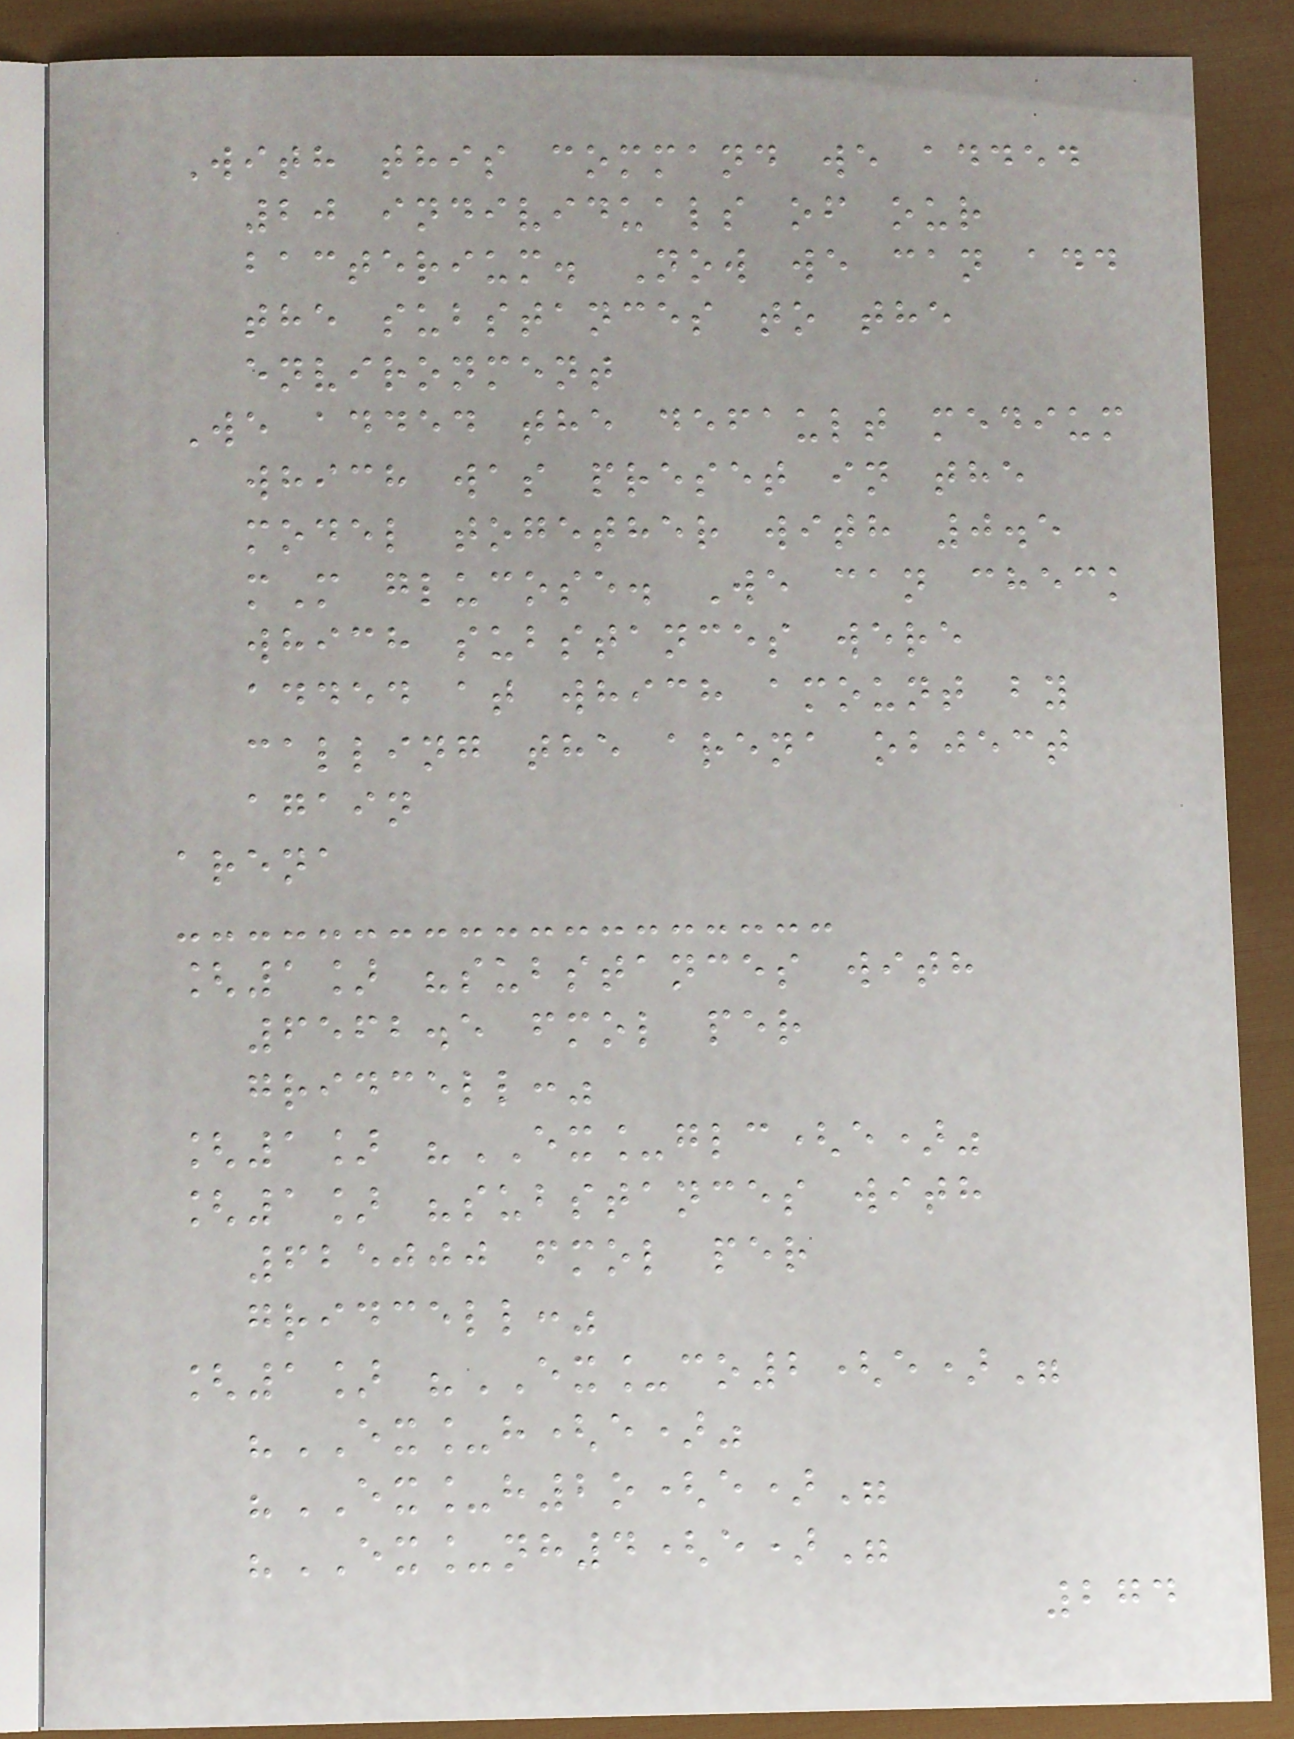With this command we added
20 individuals of our
bacterium. Now we can add
the substances to the
environment
We added the default medium
which was preset in the
model together with 0.5
mM glucose. We can check
which substances were
added at which amount by
calling the arena object
again
arena
[1] "substances with
6562.5 fmol per
gridcell:"
[1] "EX_glc(e)"
[1] "substances with
625000 fmol per
gridcell:"
[1] "EX_co2(e)"
"EX_h(e)"
"EX_h2o(e)"
"EX_nh4(e)"
274
